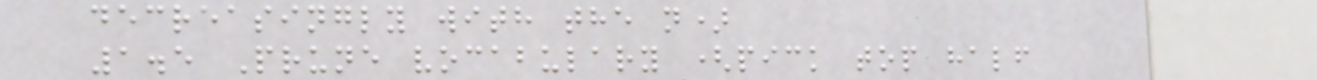decreasingly with the n)
1.5 Prune vocabulary (pick top half
